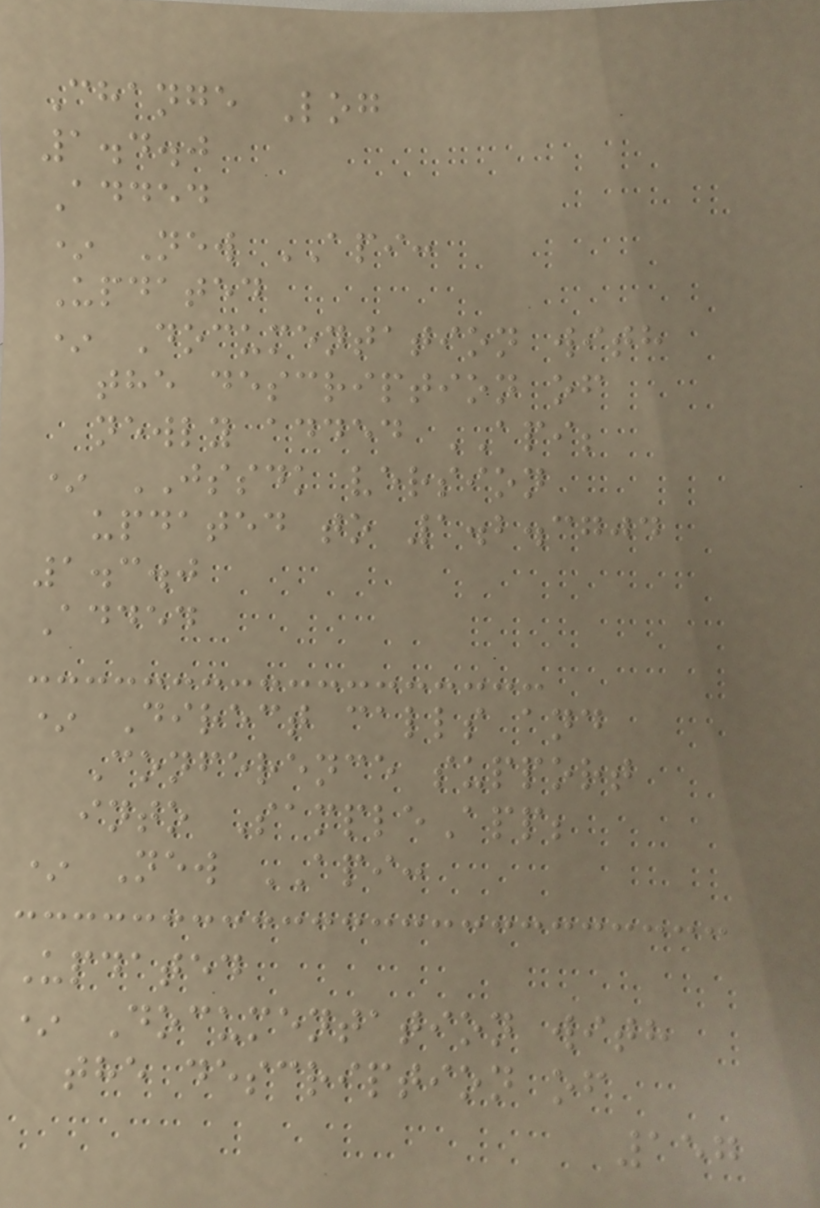Change Log
1.4.0
Added
* New API:
Updated
* Documentation with
the description of
newly added API;
* JSSDK version
updated to 1.2.3704
1.3.0
Added
* Direct calls and
Conference support
into SampleApp;
* New API:
Updated
* Documentation with
the description of
157
